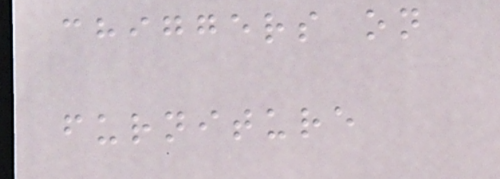chiggers on
furniture
